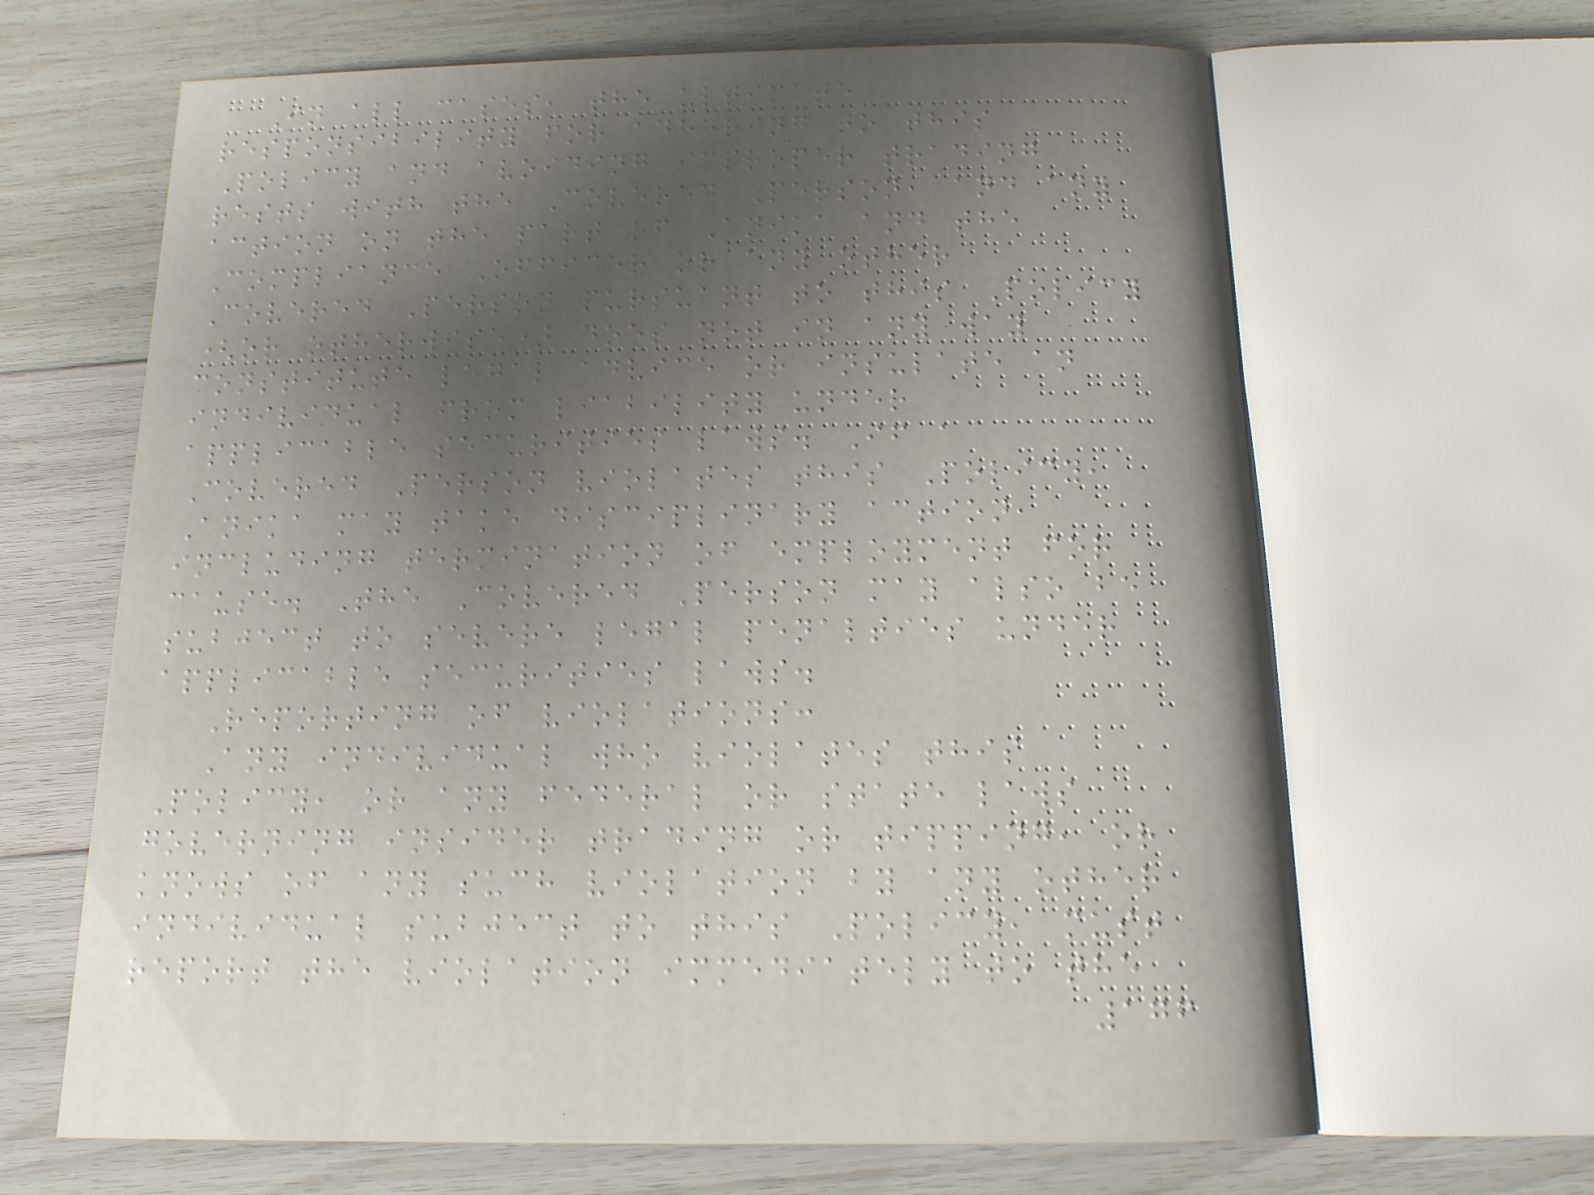In all cases, the ultimate
responsibility for adhering to this
Policy and avoiding improper trading
rests with the Covered Person, and any
action on the part of Anika and the
Compliance Officer or any other
Covered Person pursuant to this Policy
(or otherwise) does not in any way
constitute legal advice or insulate an
individual from liability under
applicable securities laws. If a
Covered Person violates this Policy,
Anika may take disciplinary action,
including termination of employment for
cause. The Covered Person may also be
subject to severe legal penalties under
applicable securities laws.
Reporting of violations:
Any individual who violates this
Policy, or any federal or state laws
governing insider trading or tipping, or
knows of any such violation by any other
individual subject to this Policy, must
report the violation immediately to the
176
